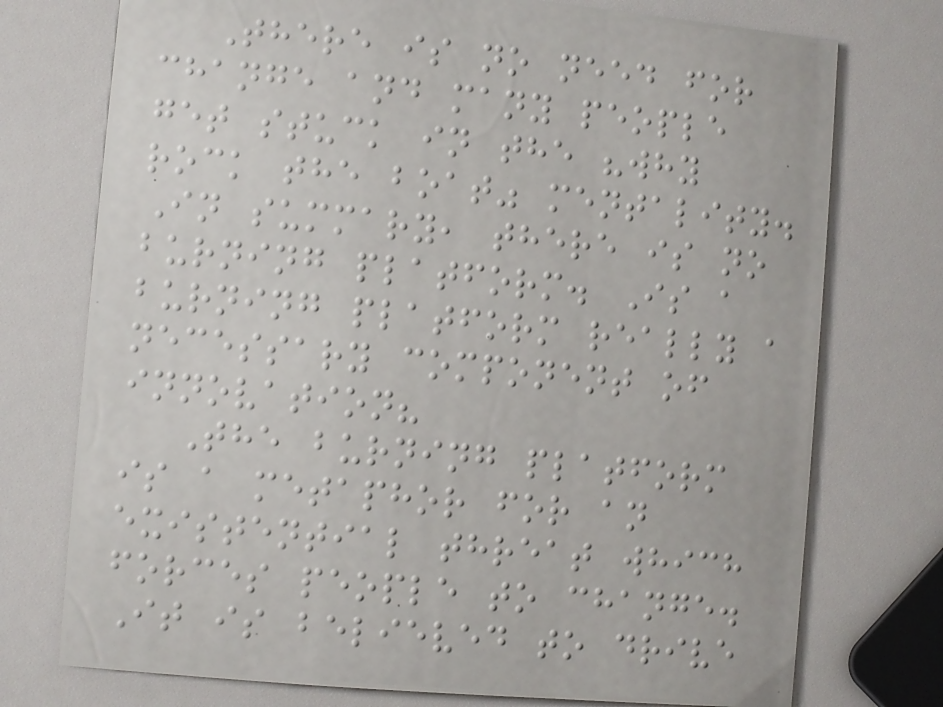There is no need for
change and many people
get stuck in the "why
rock the boat" mentality.
In summary, there is no
burning platform. Is a
burning platform really a
necessary component of
innovation?
The burning platform
is a metaphor for an
existential threat which
forces people to change.
It is believed to drive
